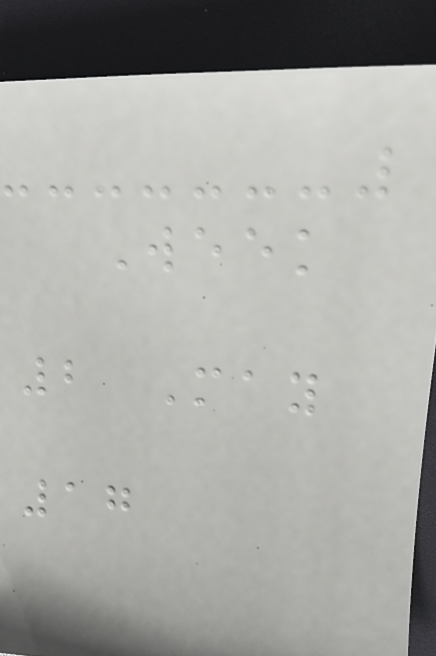Week
2 May
17
